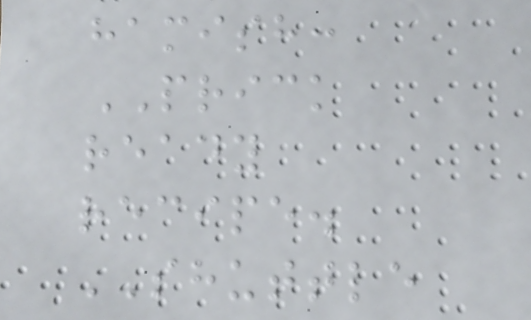hamish:
PRICK
ready
recipe.
SHUTTLE
